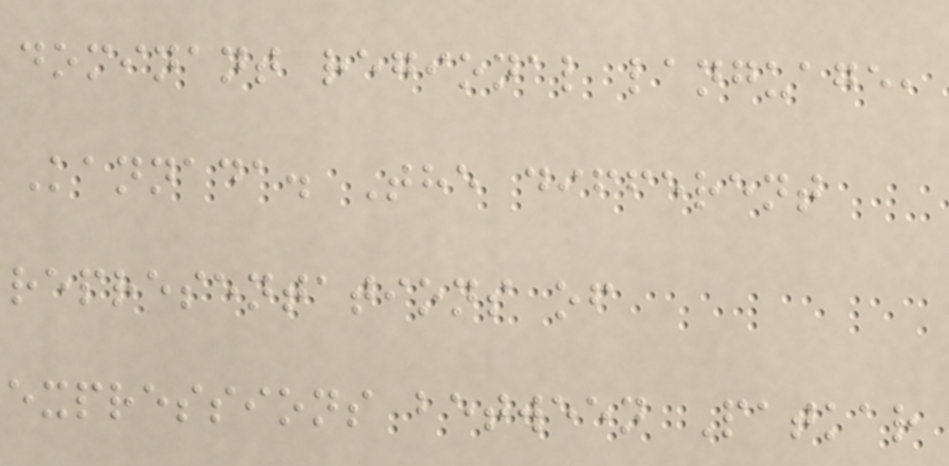dominant regional language,
Kannada. The different
representations of
expressions between Patkar
